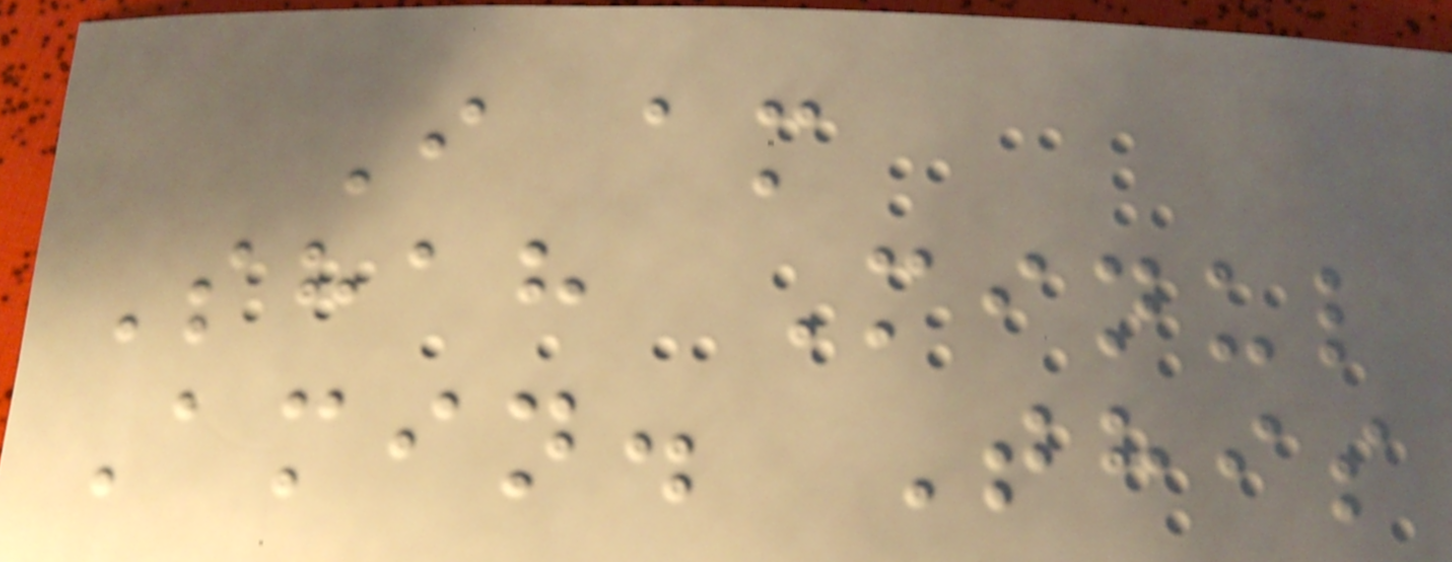I am
Shah Minul
Amin. This
